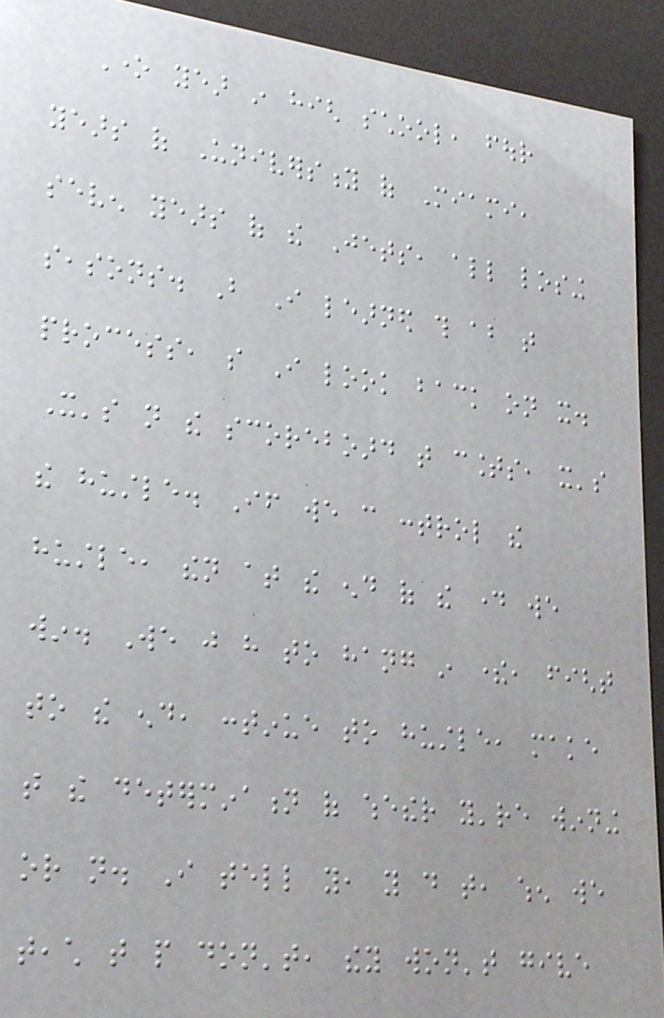One year in high school, four
years of University of Miami,
seven years of the Jets, all losing
seasons. But I learned this about that
process, so I look back on it.
It's not the scoreboard that counts, it's
the hustle. If we can control the
hustle, then at the end of the day we
win. We just have to hang in there, fight
to the end, continue to hustle, make
that the determination of whether you're winning
or not. I tell you, you do that, when we
teach that people don't, they won't give
